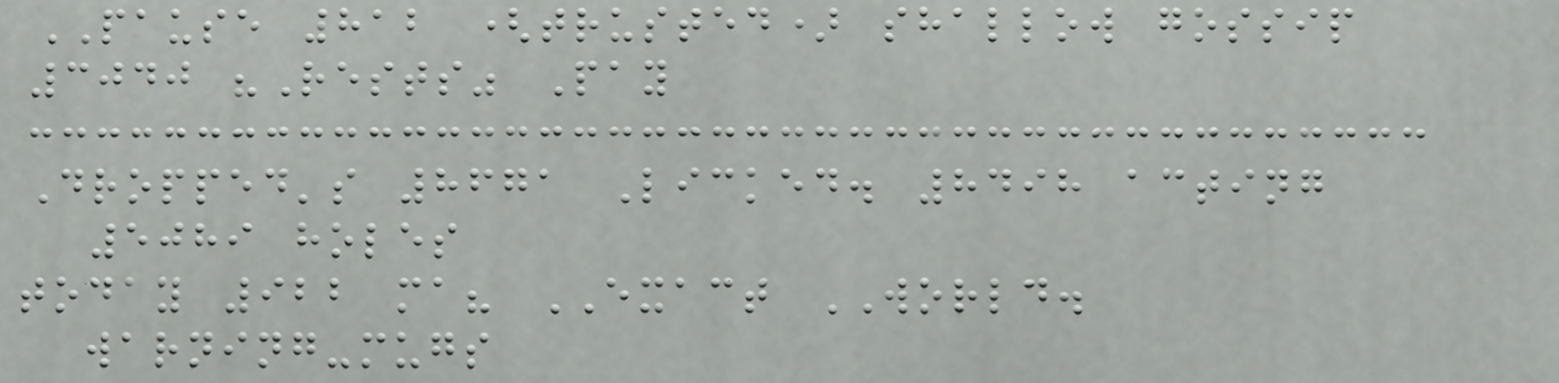PAUSE 812 (trusted) shallow gossip
3040 "Rests" Pay
Dropped's 8671 Licked. 8498 acting
5089 holes
today 922 ma? EXACT WORLD.
warning-mugs
